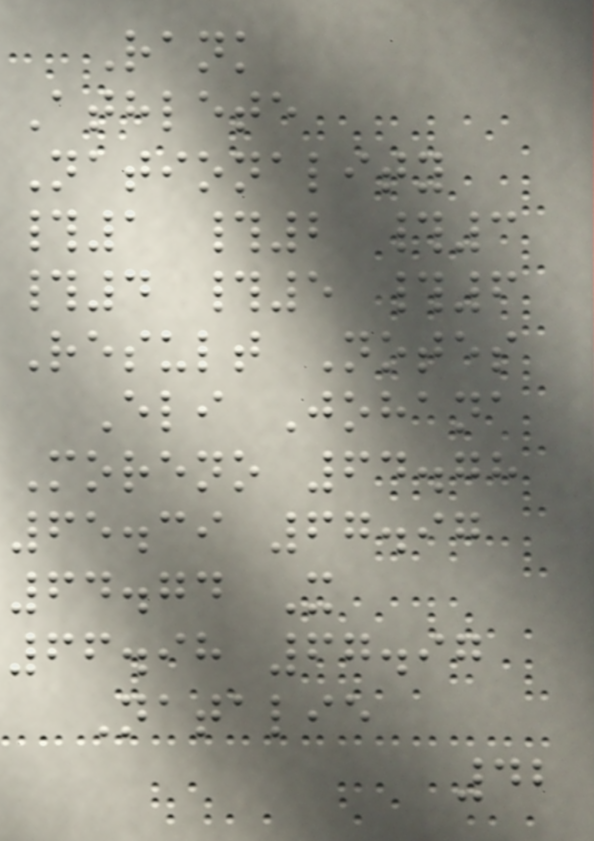Rank
Athlete
Nationality
#1 #2 #3
#4 #5 #6
Result Notes
Eli Johana
Moreno 64.78
65.39 67.97
64.74 X
66.98 67.97
Natalie
42
